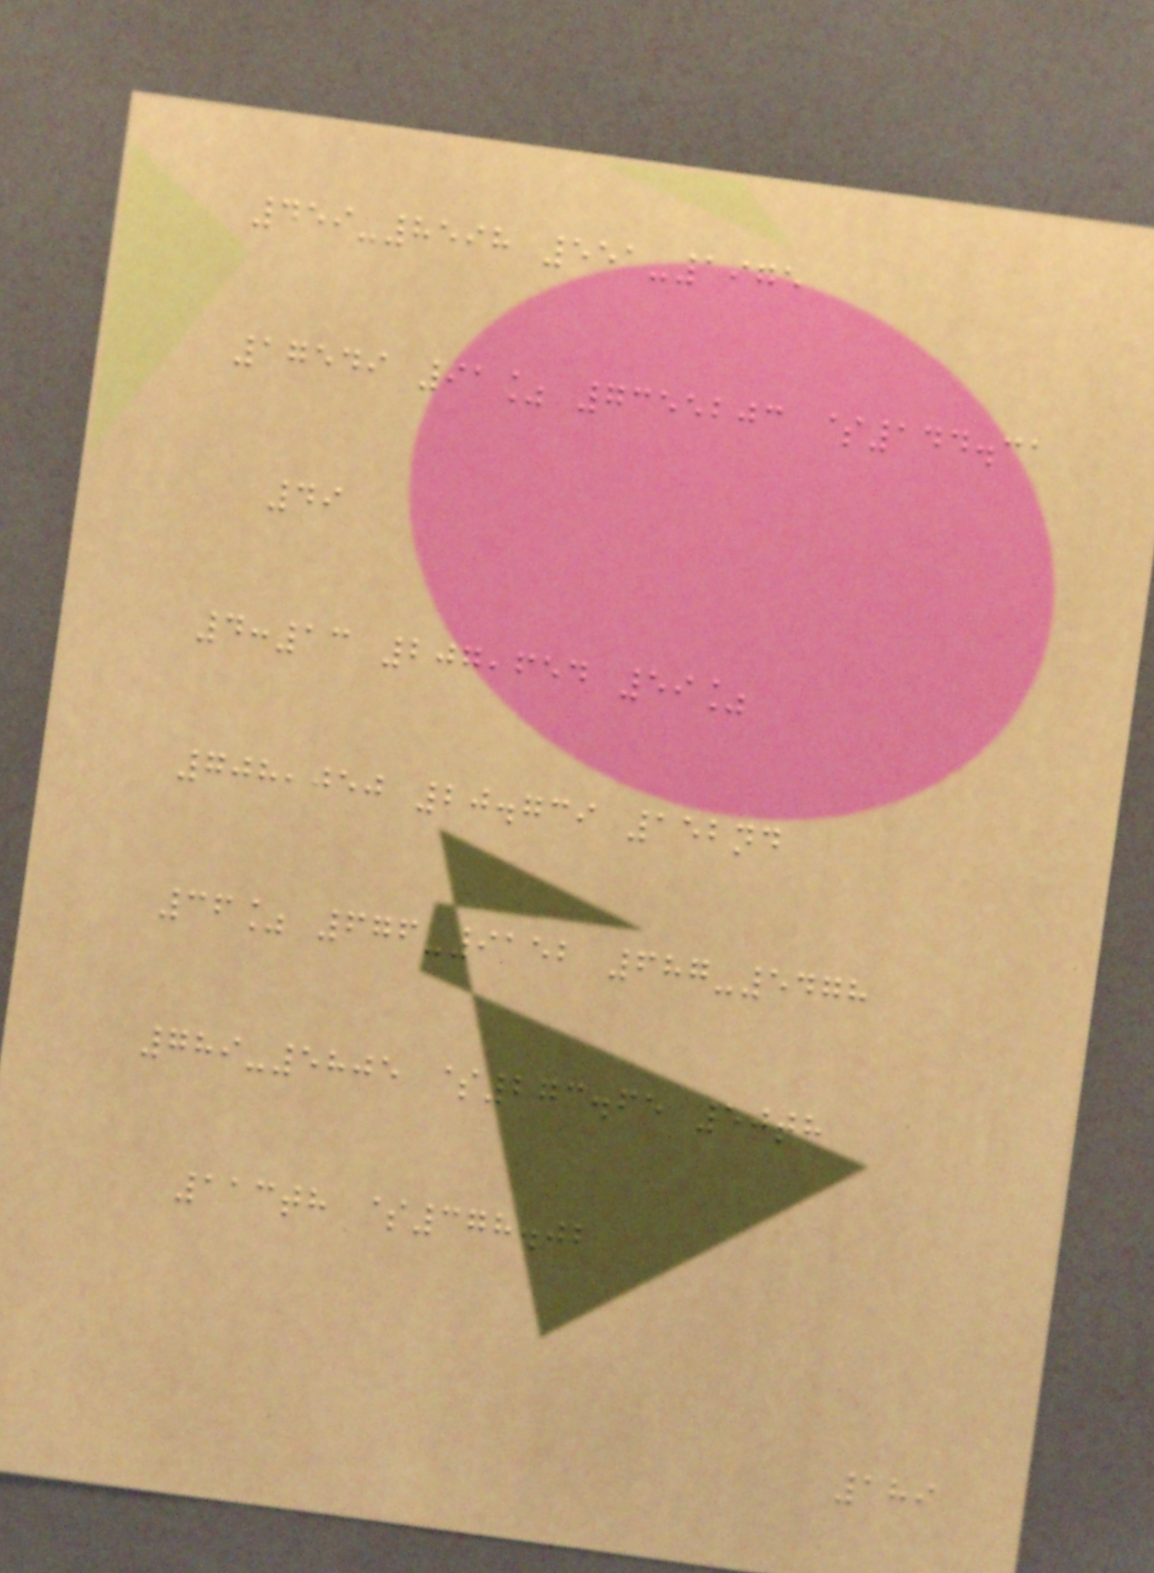459-8598 551-1975
17549 91% 7355203 $144.31
49
4:13 207,654 59%
708,050 20.739 152nd
36% 676-9152 687-5478
789-5805 $273.65 50th
113th $378.02
189
